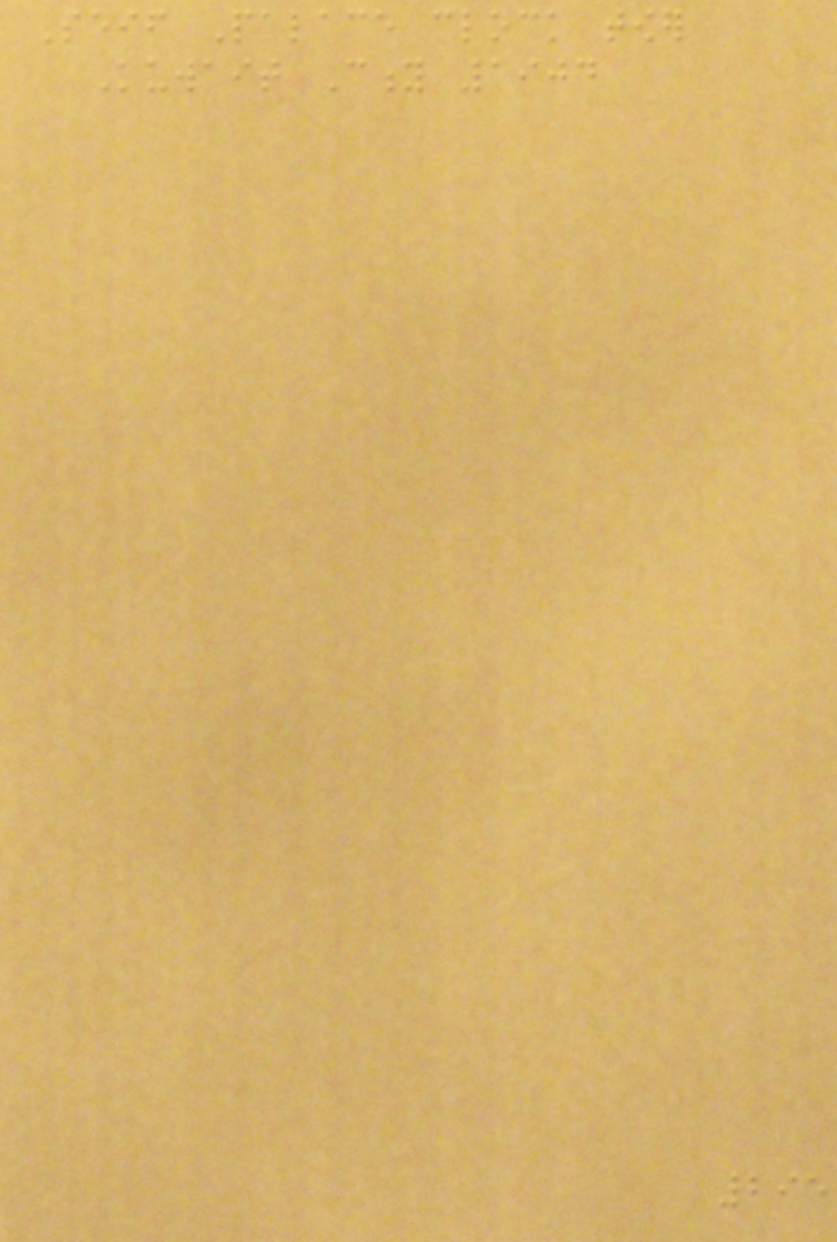Seif Palace clock tower
Kuwait City 1904
295
